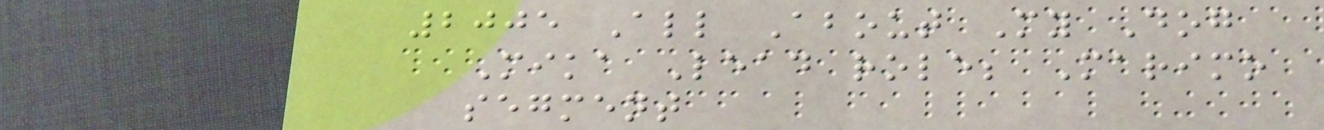2005 All About My Dog
Mika Lead role; Marimo
segment
